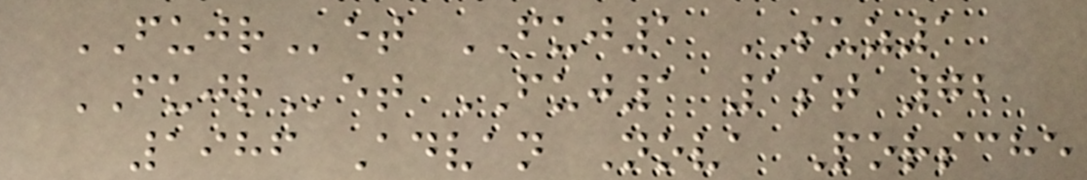FUJRet FUJ1 SUZ1
FUJRet FUJ1 1st 72
1986 Advan Nova Porsche
